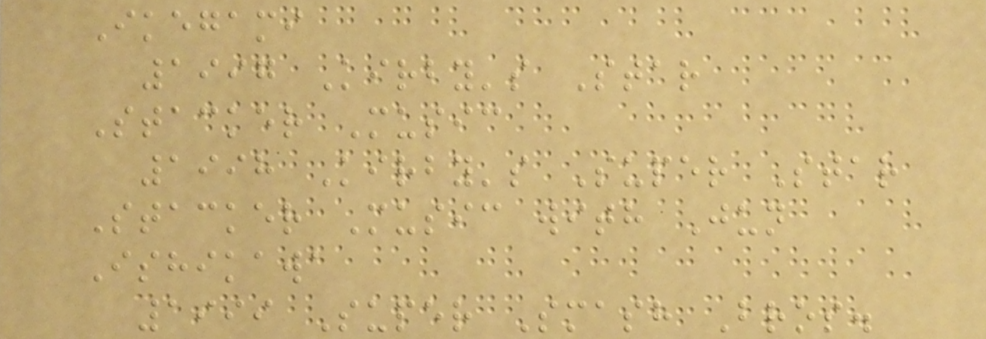Ikegami
1997 Kirby's Star
Stacker Music
1998 Kirby's Super Star
Stacker Music with Jun
Ishikawa
1999 Super Smash Bros.
